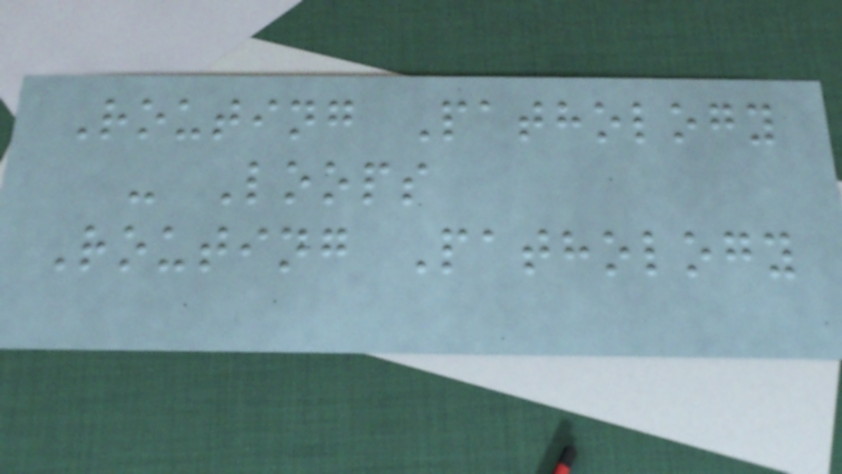Routing Pathology
- Loops
Routing Pathology
